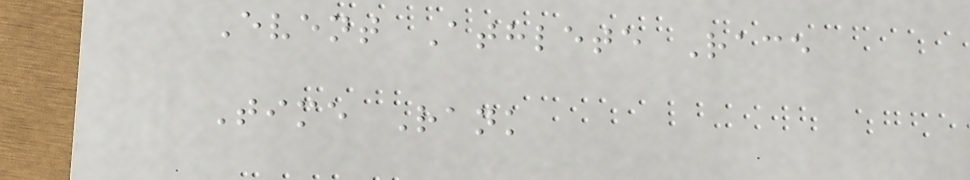Event Athlete Race
Time Rank
